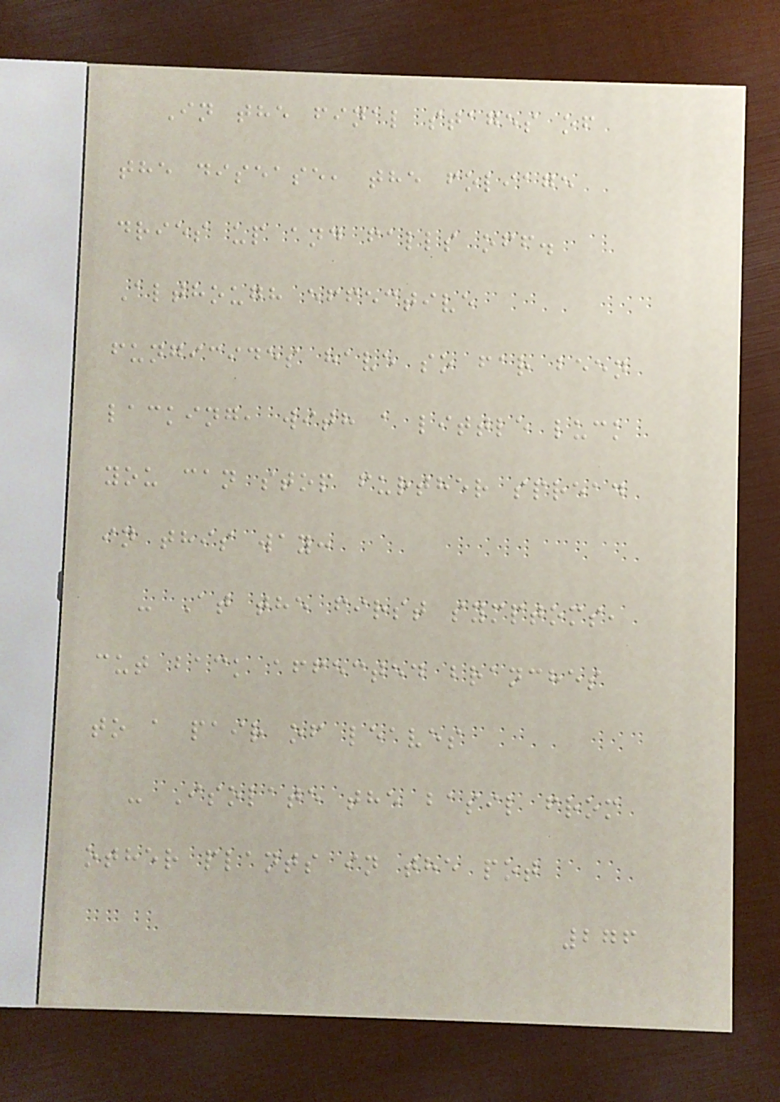In the final stages of
the disease, the foliage
dries up and falls off.
Although effective
fungicides have so far been
lacking, with a little luck
you can stop further spread
in this way:
- At the first symptoms,
cut back affected branches
to a pair of leaves
- Isolate the basil from
other plants in the pot
276
